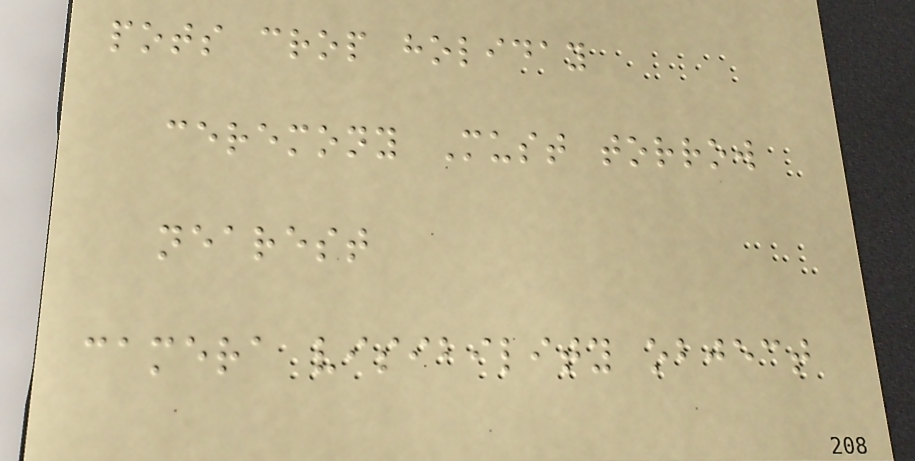pots crop holiday
ceremony Must torrow
nearest
camera visibility object
